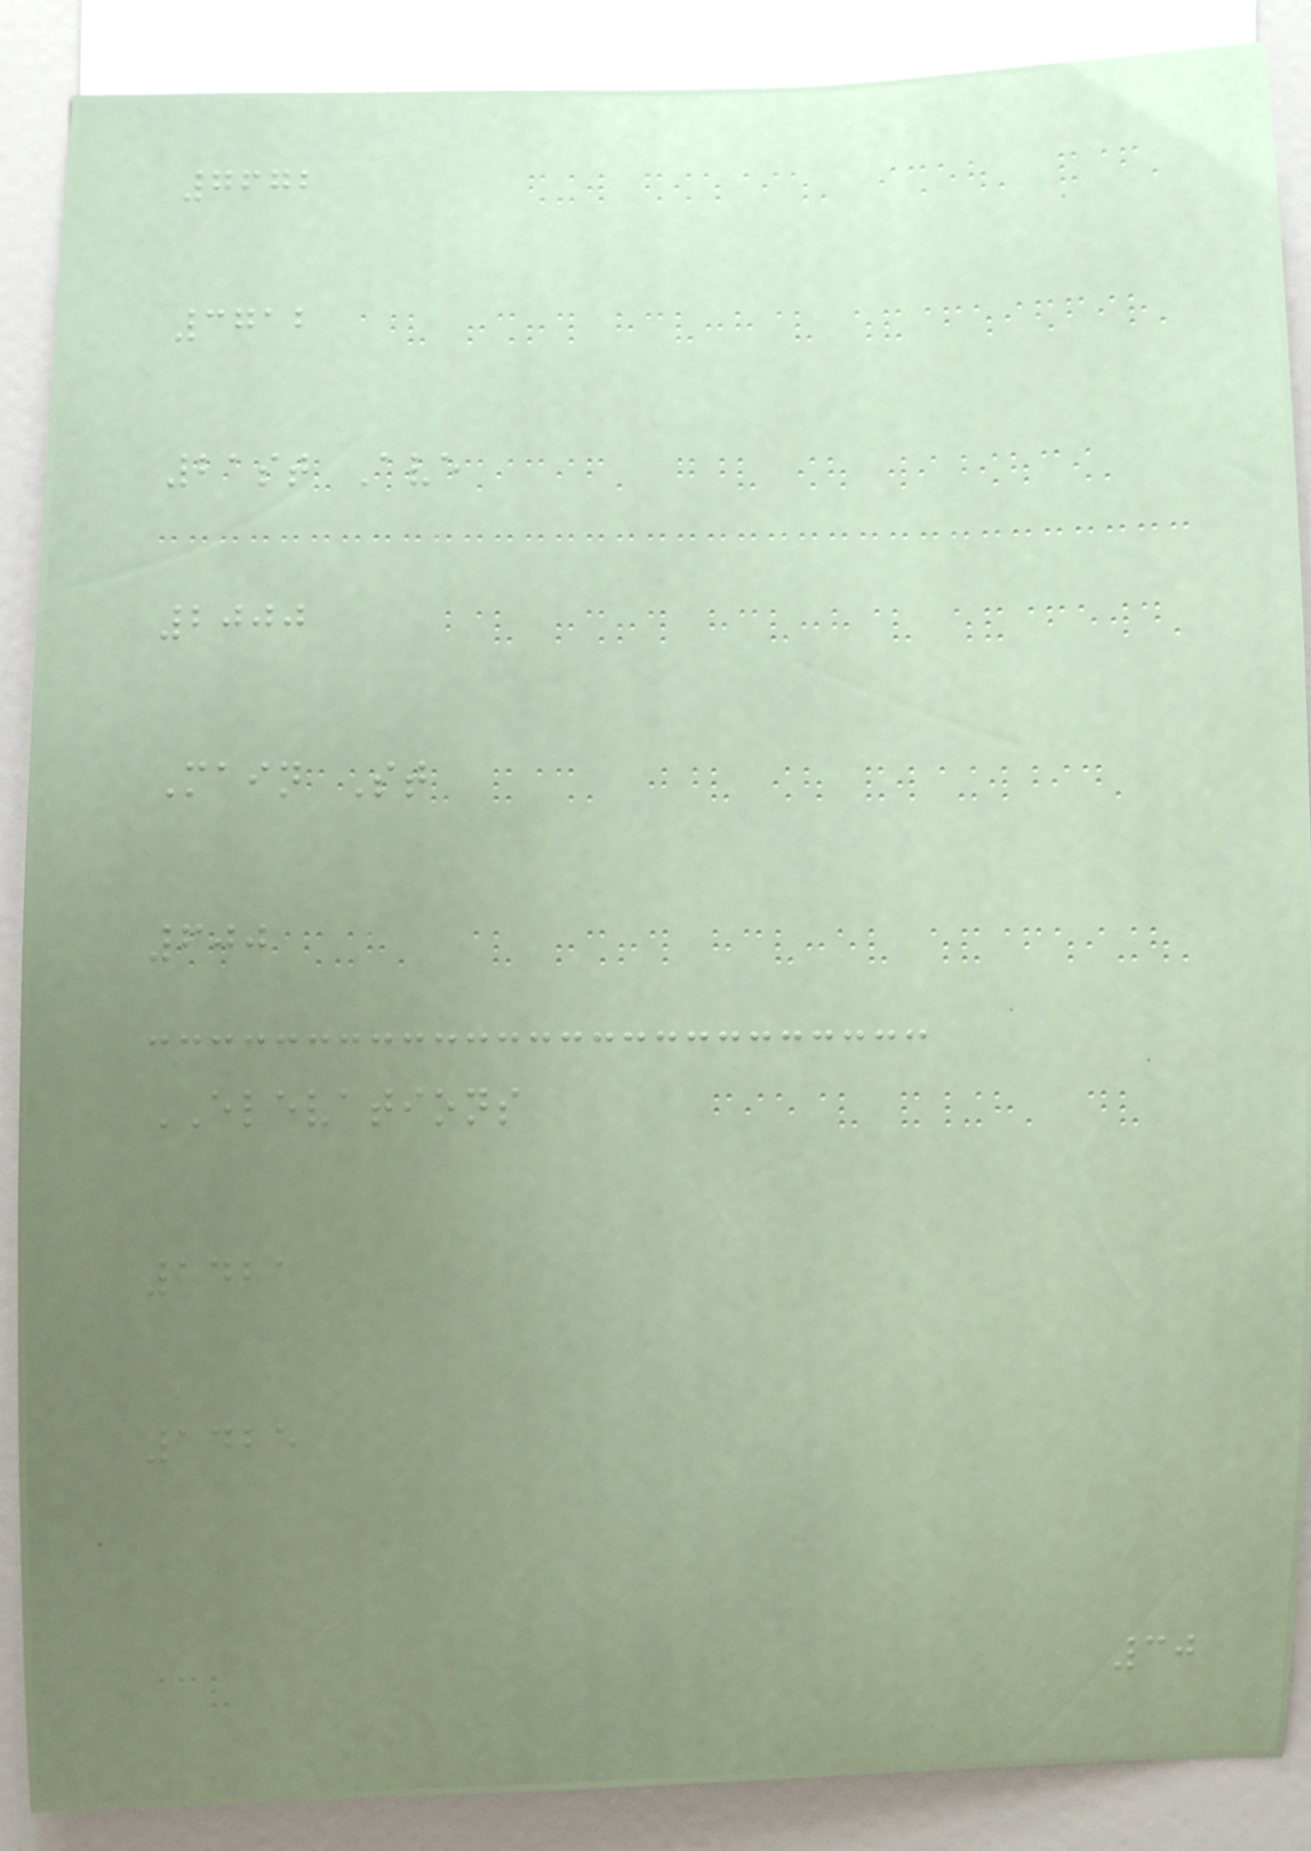7672
3712
21st Ave
2000
Main St
600
ELEVATIONS
1421
1425
30
